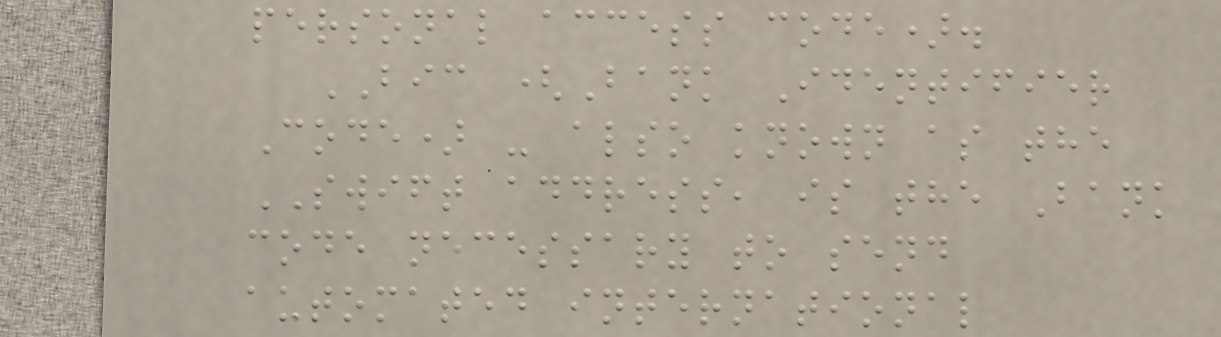personal access code).
BIC (Bank Identifier
Code) - also known as the
SWIFT address, is the Bank
code necessary to send
automated international
